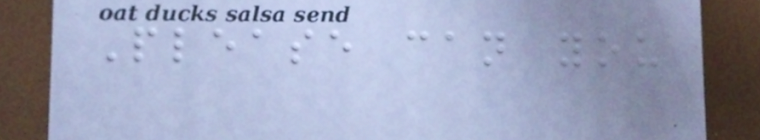Please can you
